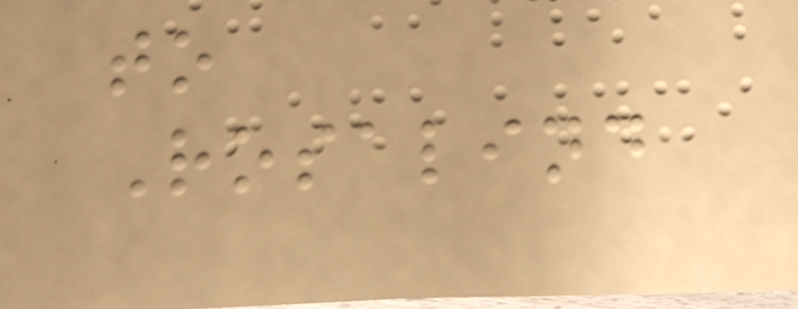to
Rosalind
